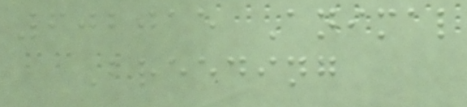602015 Animal
Breeding
